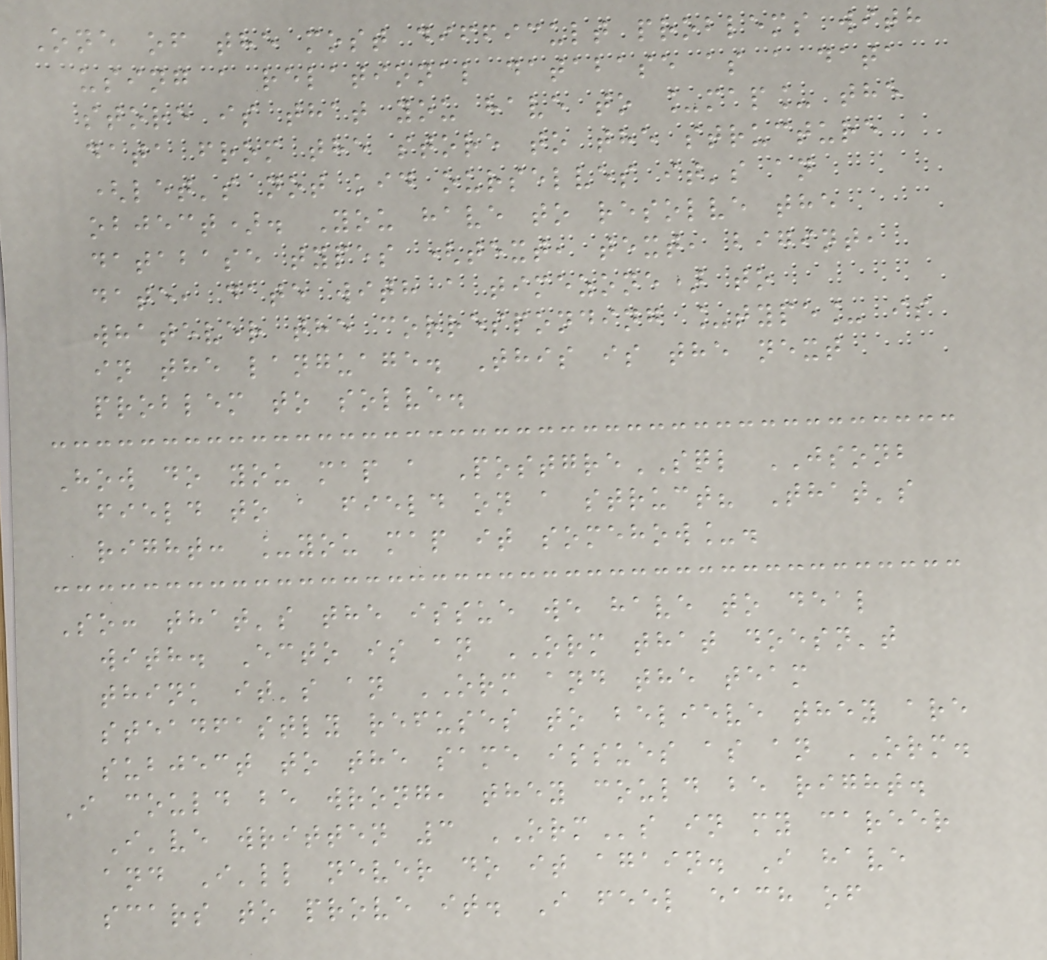One of the most difficult problems with
using a relational database as a data
store is that you have to _map_ the
data from the store to the structure
(let's not kid ourselves it's an
object). You have to resolve the
database types (text, text, bigint,
date, date with a timezone) to
whatever the corresponding _type_ is
in the language. This is the next
problem to solve.
How do you map a PostgreSQL JSONB
field to a field on a struct? That's
right: _you map it somehow_.
So: that's the issue we have to deal
with. Ecto is an ORM that doesn't
think it's an ORM and the team
steadfastly refuses to believe they are
subject to the same issues as an ORM.
I could be wrong, they could be right.
I've written 3 ORMs in my career
and I'll never do it again. I have
scars to prove it. I feel each of
